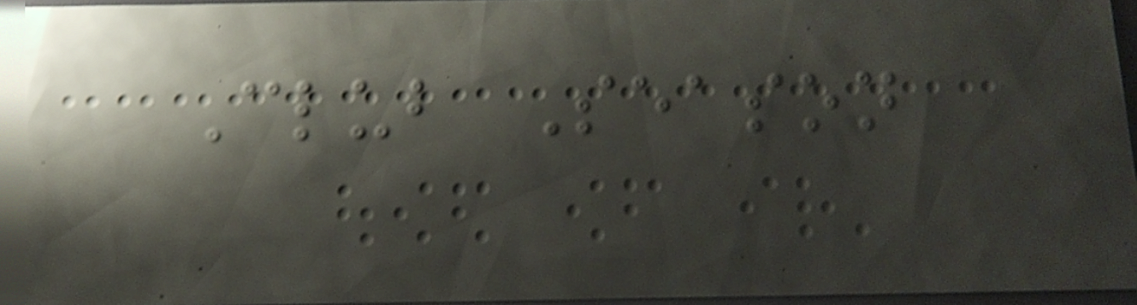Club Season
